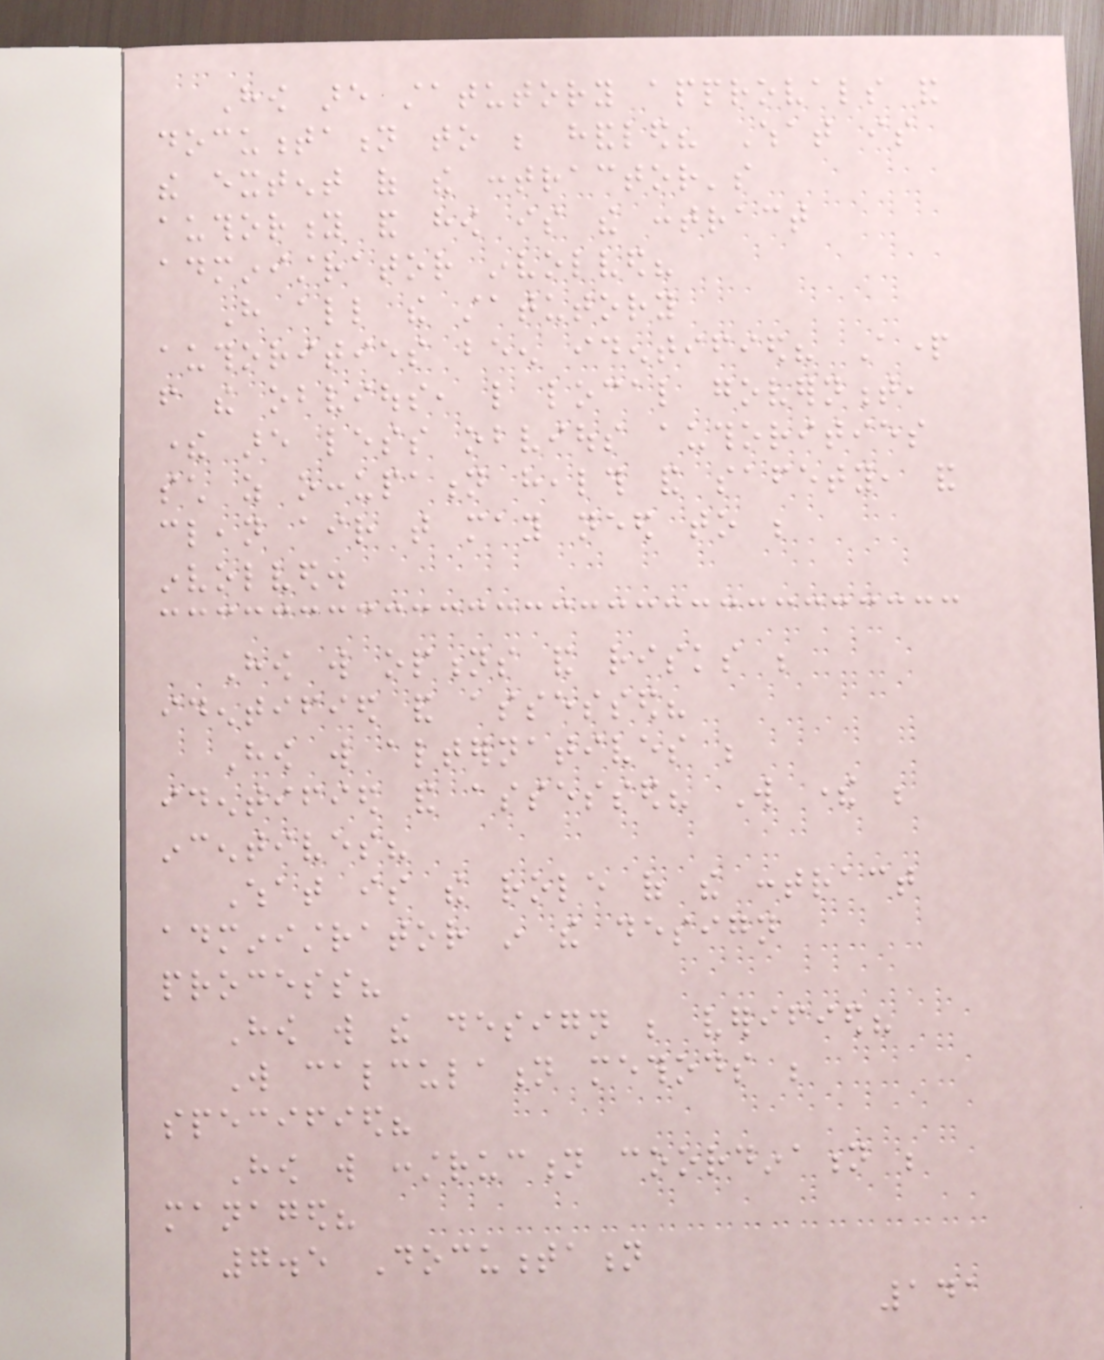How are statutory approvals and
documentation to be handled? What is
the extent of the contractor's
authority and how is the contract
administrator involved?
Have all the statutory
authorities been identified? Apart
from the obvious, like local government,
there are less obvious authorities
such as occupation health and safety, and
clean air that may need to be
involved.
How will options and risks be
identified and assessed?
How will alternatives be
identified and assessed? Will there be
incentives?
What is the role of the contract
administrator in the design
process?
How will the design be verified?
Will calculation methods be
specified?
How will construction coordination be
managed?
7.5 Documentation
141
